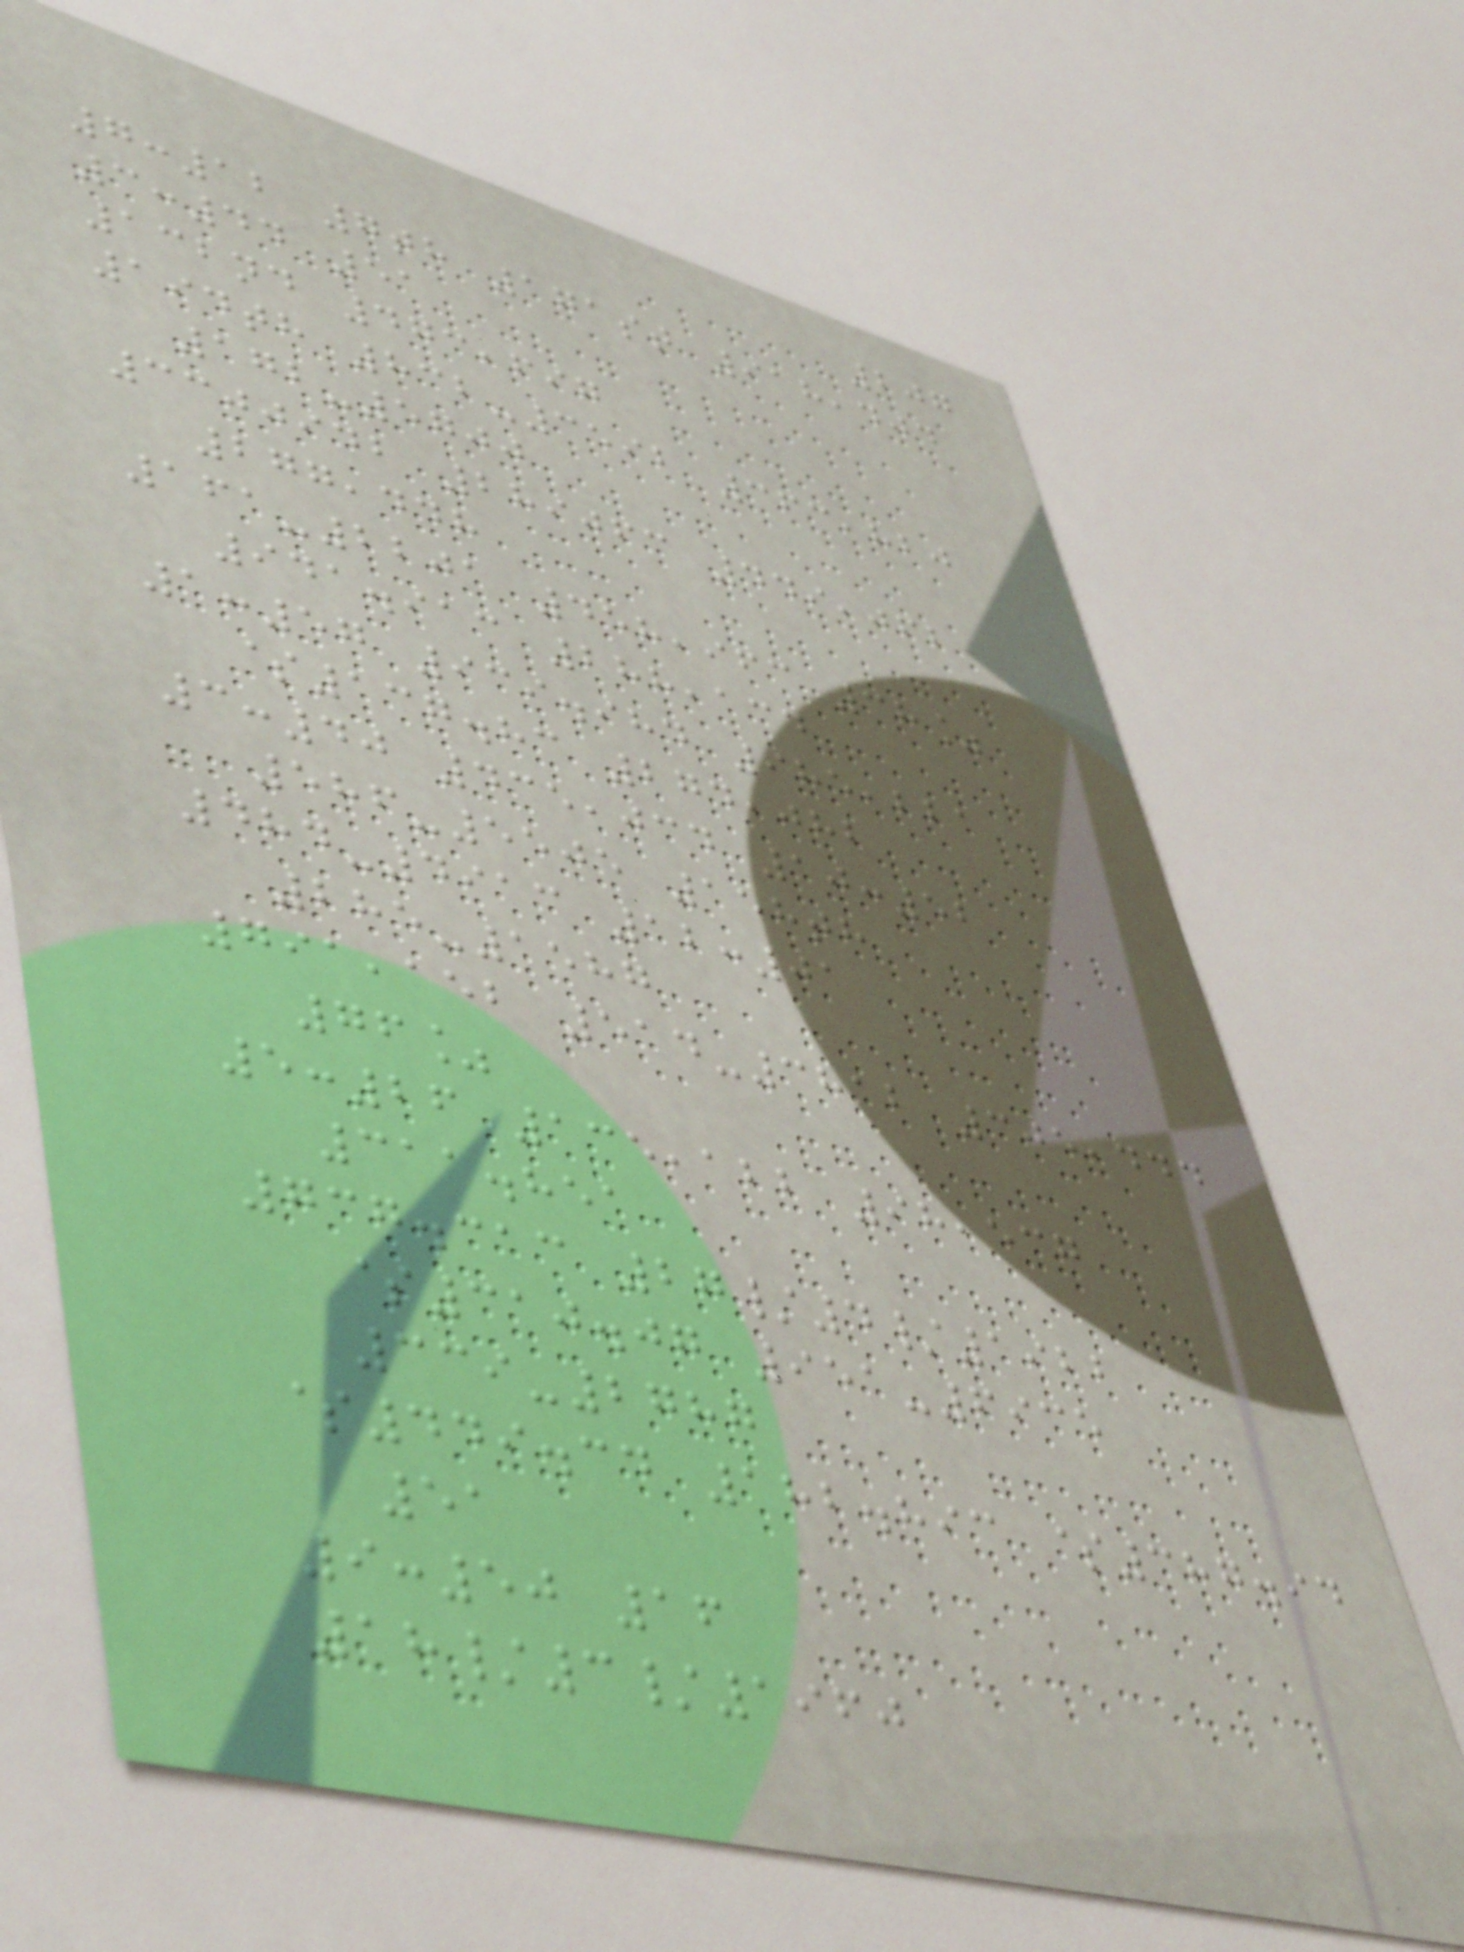207
7:12 7th 171st 918,404
3:44 51
132nd 473,697
194th 832-3592 363,820
172-5700
3300942 289063 449,062
277,448
161-2201 458,963 38%
941.913 288,134
1:57 939.984 985,221
$137.83 274,082
3:40 435,034 10:52
586-5505 158th
484-4913 12:01
285-1587
791,152 514-3812 305,444
76%
5:26 135,122 98,537
311.851
737.313 27/4/1922
$310.07 951-6935
339-2787
$449.34 182.893 $387.94
51
9:50 16
18/3/1960
